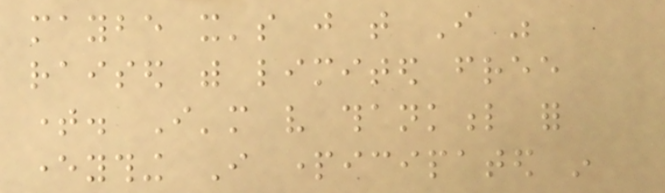maybe it's just that I was
raised with limited free
time. I'm very thankful for
everything I participated in
